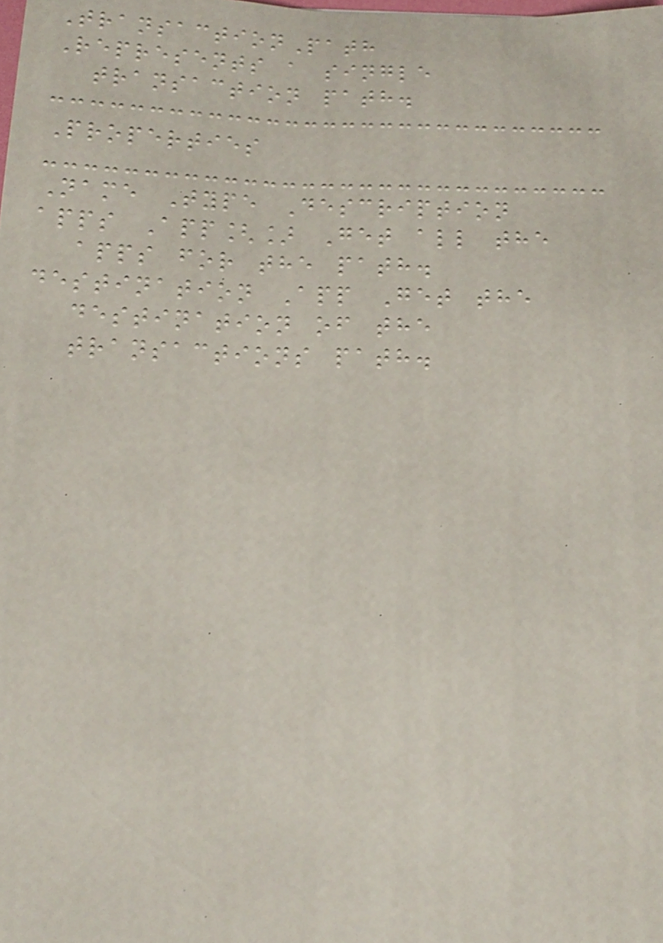TransactionPath
Represents a single
transaction path.
Properties
Name Type Description
apps App[] Get all the
apps for the path.
destination App Get the
destination of the
transactions path.
